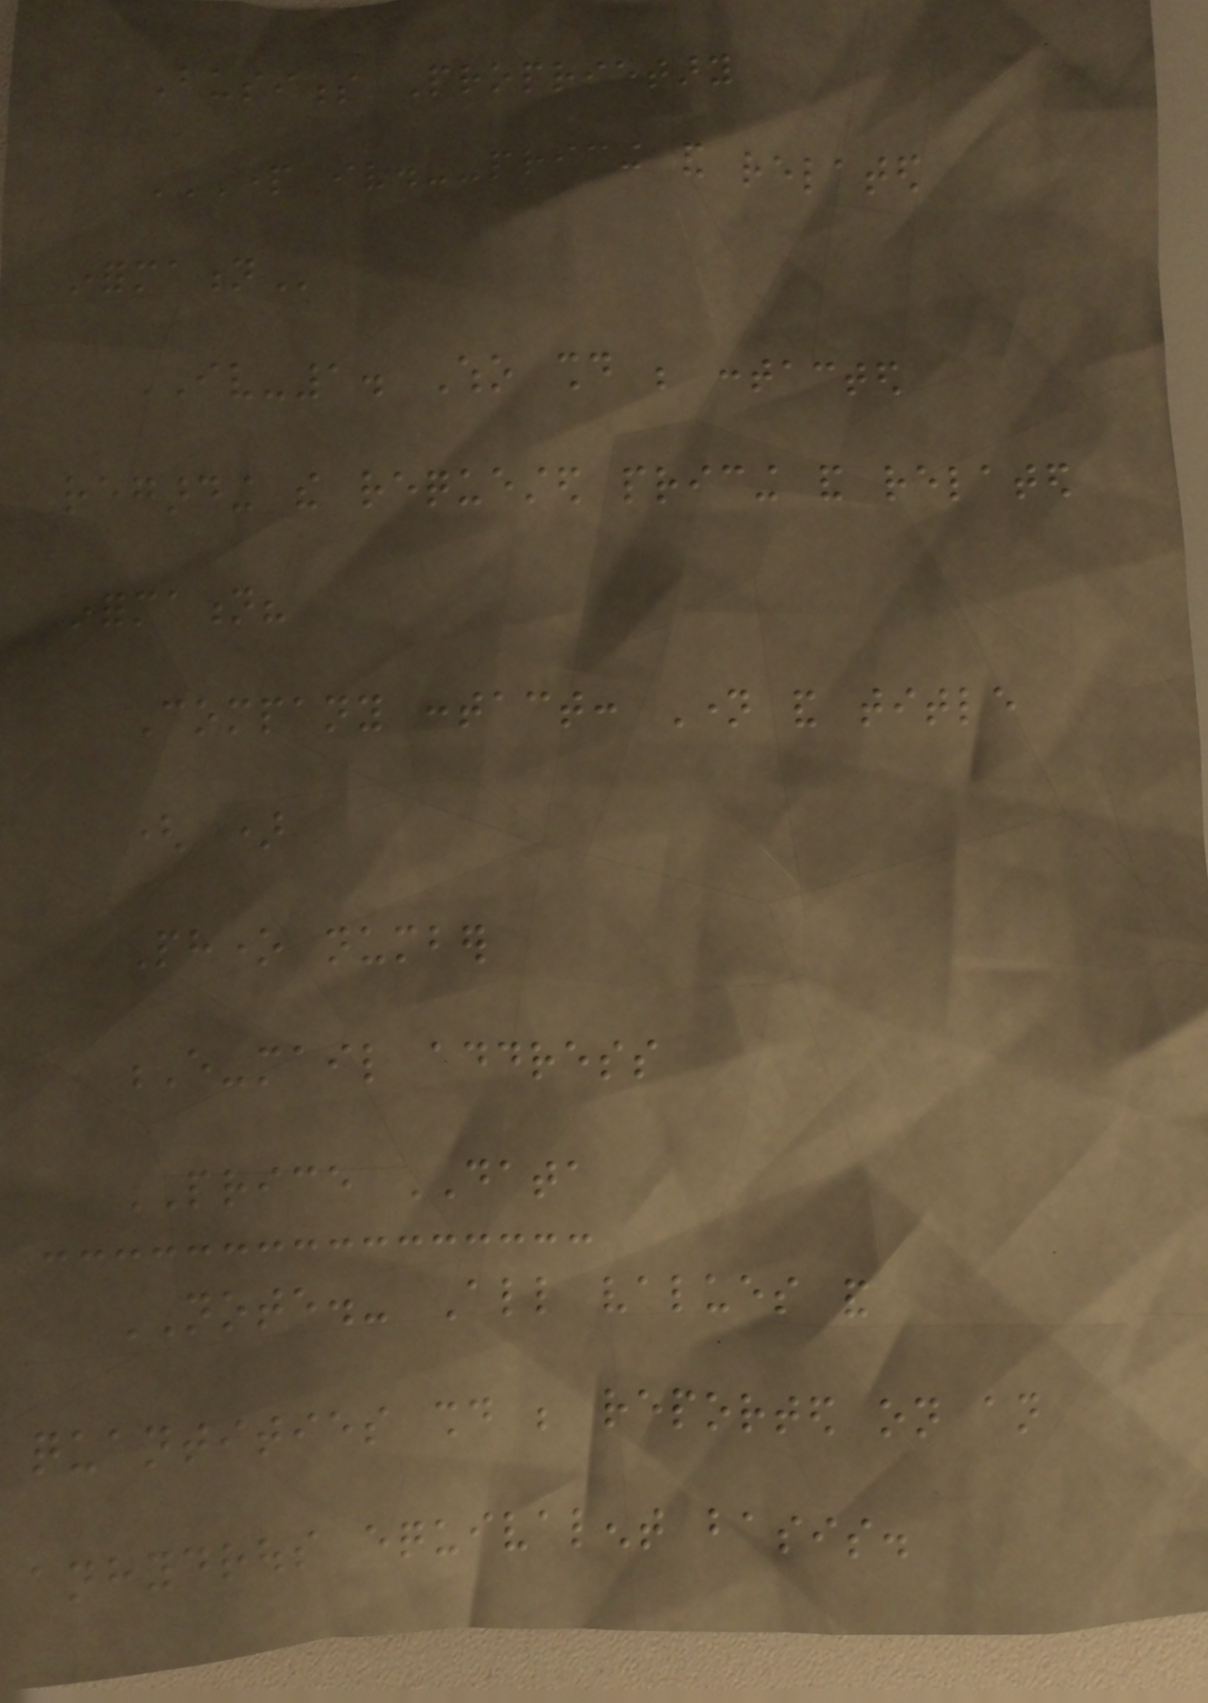Business Proprietary
PART IV.--PRICING AND RELATED
INFORMATION
IV-1. Who should be contacted
regarding the requested pricing and related
information?
Company contact: Name and title
( )
Phone number
E-mail address
PRICE DATA
NOTE.- All values and
quantities should be reported on an
anhydrous equivalent basis.
